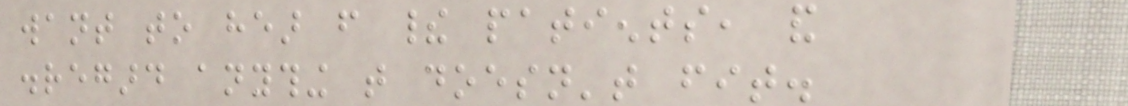want to hear from their patients, and
disregard anything that doesn't fit.
